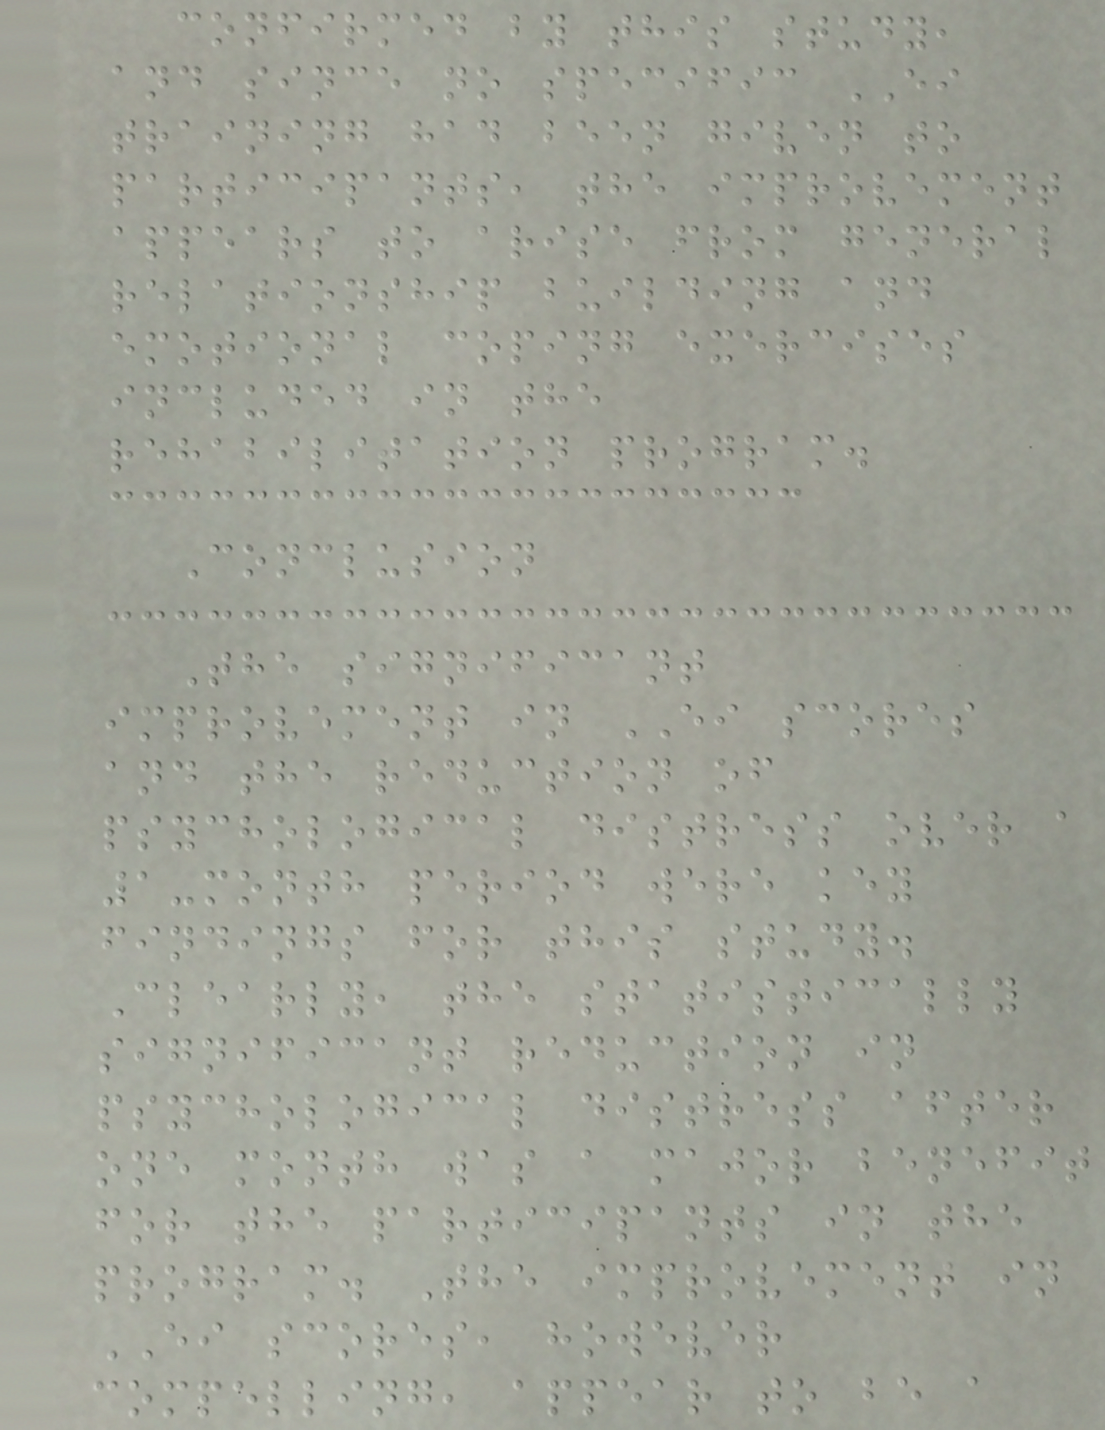confirmed by this study,
and since no specific EI
training had been given to
participants, the improvement
appears to arise from general
relationship building and
emotional coping exercises
included in the
rehabilitation program.
Conclusion
The significant
improvement in EI scores
and the reduction of
psychological distress over a
1-month period were key
findings for this study.
Clearly, the statistically
significant reduction in
psychological distress after
one month was a major benefit
for the participants in the
program. The improvement in
EI scores, however
compelling, appear to be a
